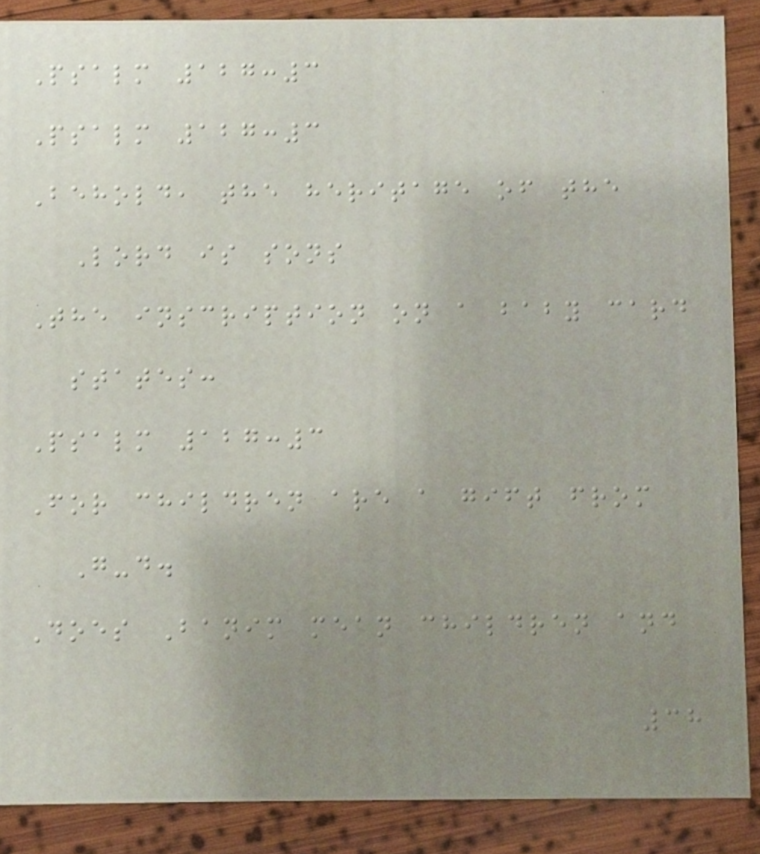Psalm 127:3
Psalm 127:3
Behold, the heritage of the
Lord is sons
The inscription on a baby card
states:
Psalm 127:3
For children are a gift from
G-d.
Does Banim mean children and
38
